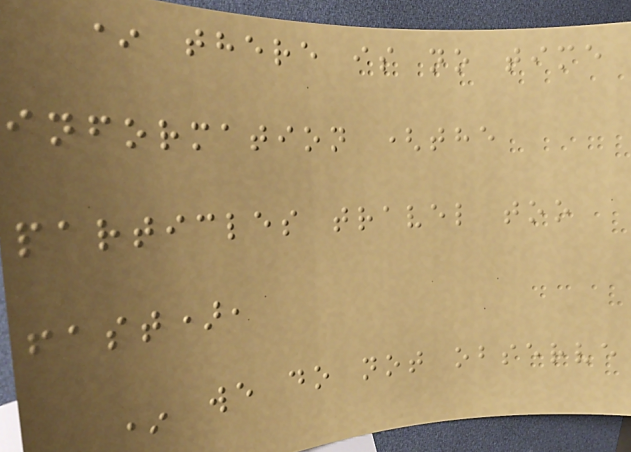* there is no time
information (the
particles travel too
fast),
* we do not observe
